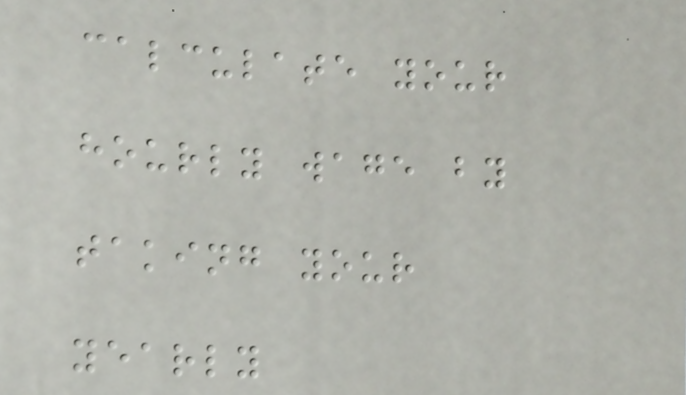calculate your
hourly wage by
taking your
yearly
